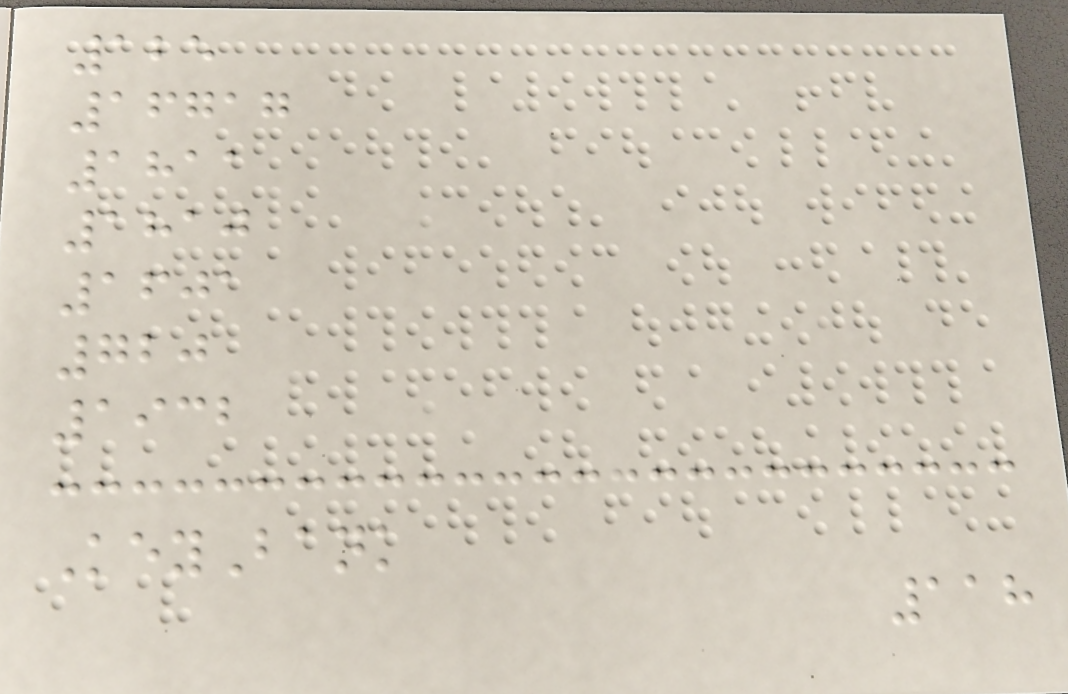125
16717
1811
1810
1601
720
1932
KeyBank
118
